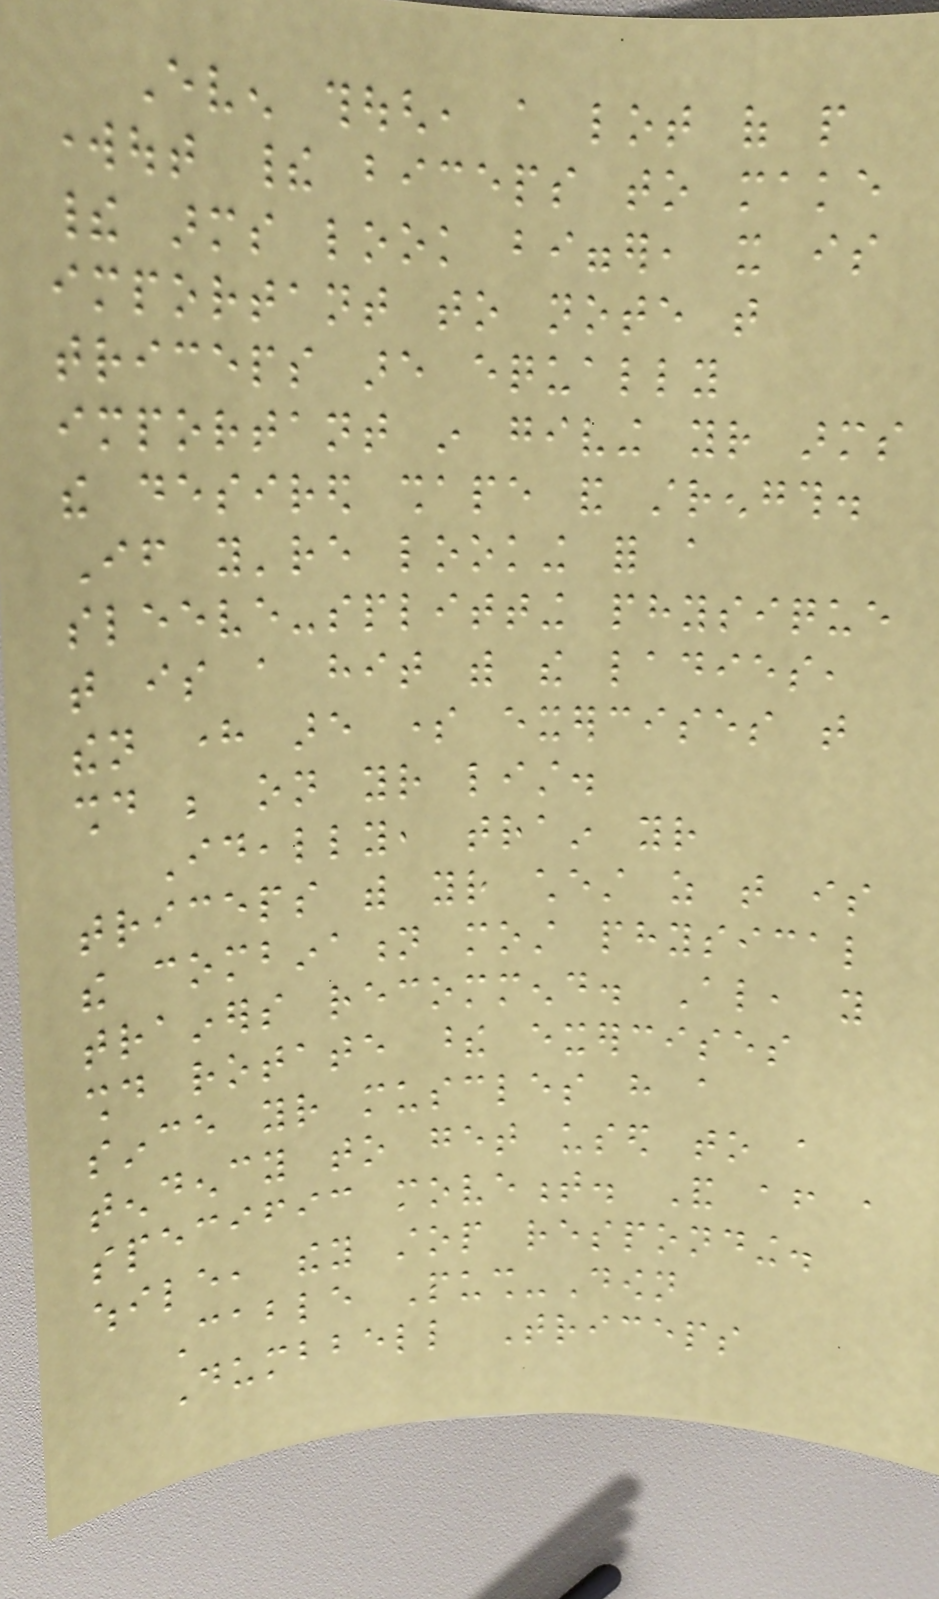Even though, a lot of people
workout their biceps to make
their arms look bigger, it is
important to note that
triceps are equally
important in giving your arms
the desired shape and strength.
If you're looking for a
sleeve-splitting physique
that is a hit with the ladies,
then here are some exercises that
should be on your list.
Ideally, train your
triceps with your chest as that is
the combination most physical
trainers recommend. Also, you
should rotate these exercises
since your muscles have a
tendency to get used to a
specific movement. And after a
while, they stop responding.
Cable Push-Down
Dumbbell Triceps
